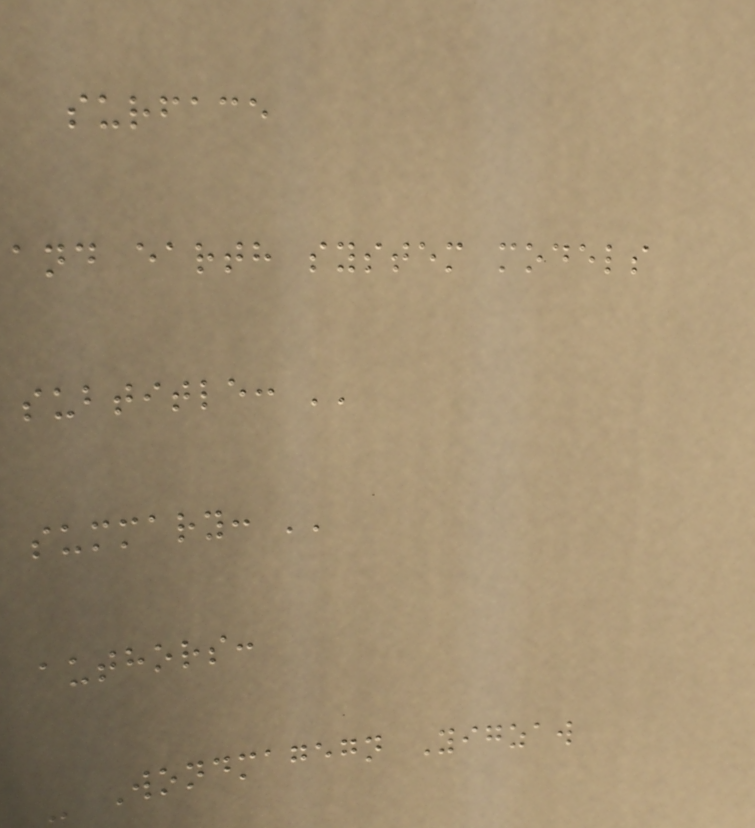surface
and earth system models
subtitle: ''
summary: ''
authors:
- Wondmagegn Yigzaw
